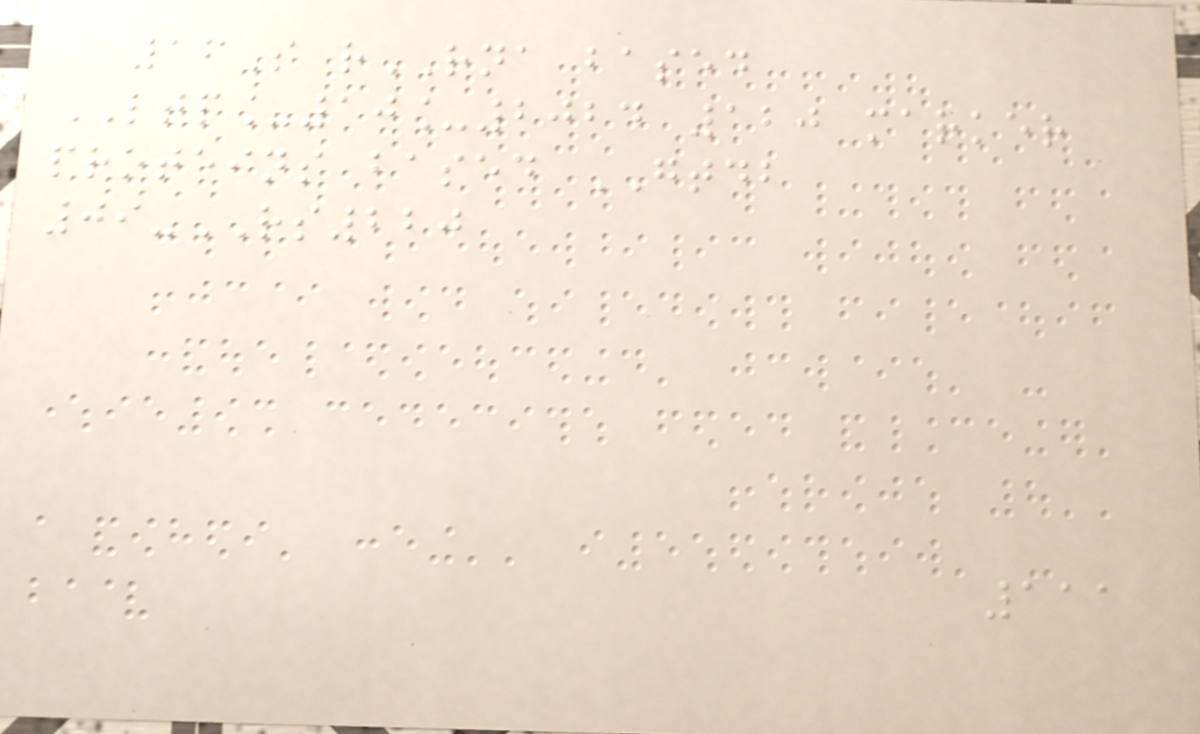16S rRNA based
LTP_10_2024 120 marker
proteins based GTDB
09-RS220
111
